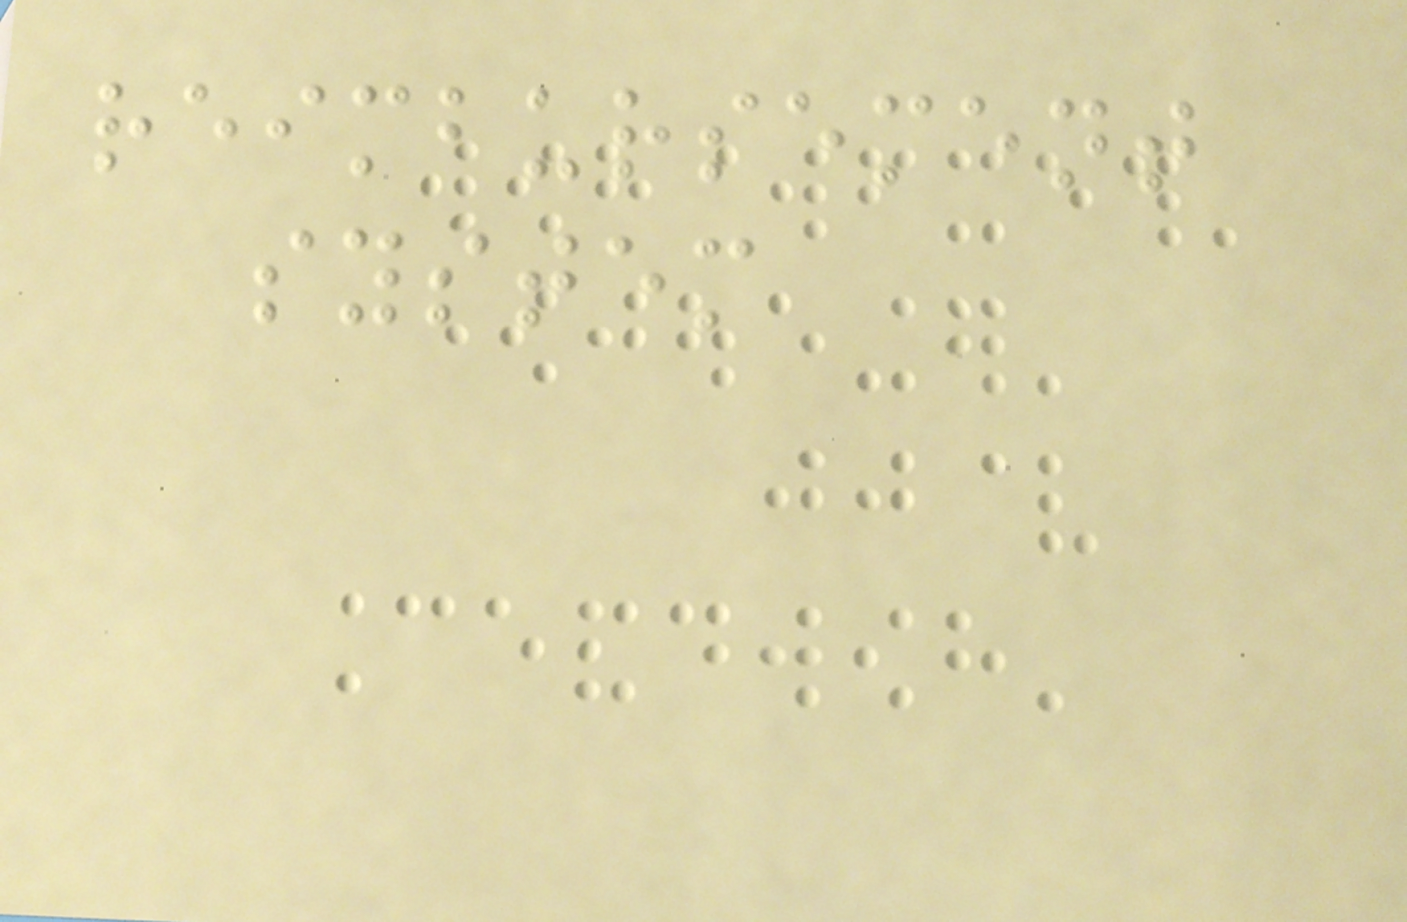reimbursement
system
